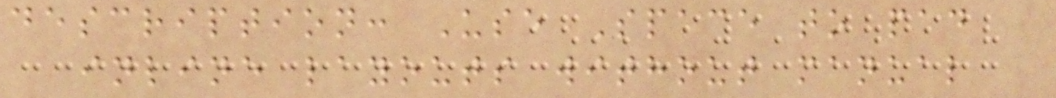description: Use Space to pad
inline layouts without manual
